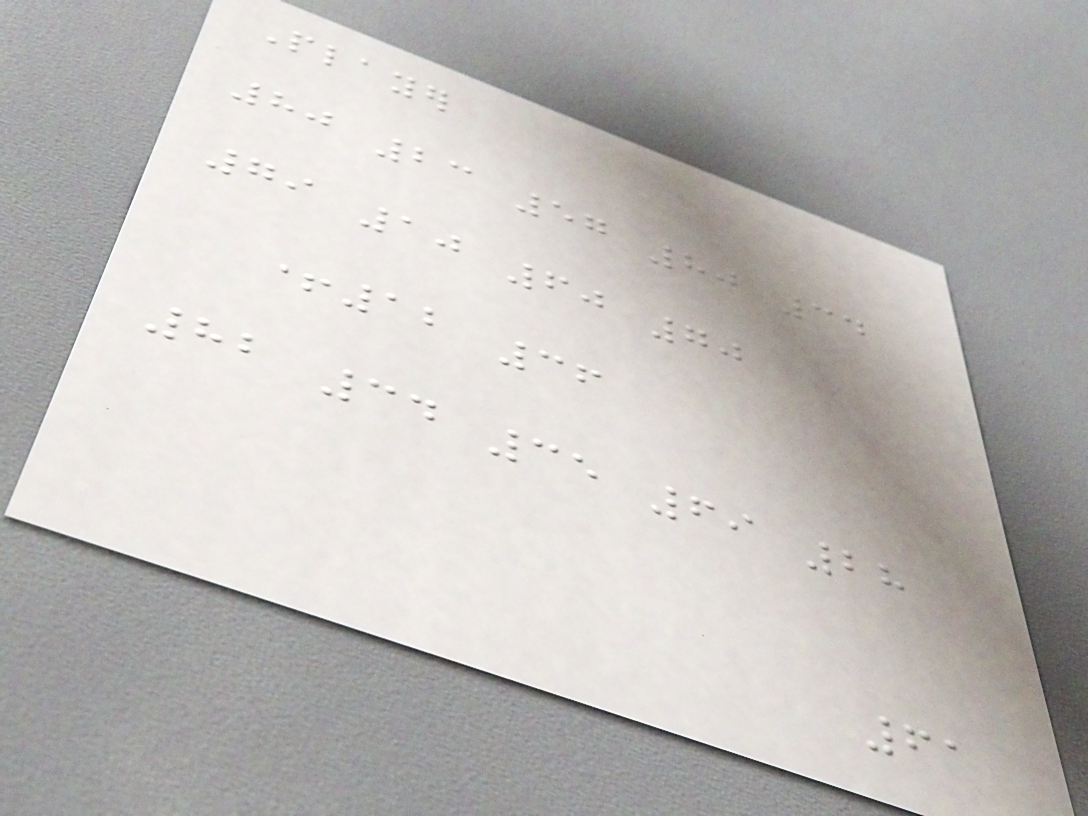Player
80 23 57 80 34
79 10 60 70
+12 36
82 34 35 69 28
61
